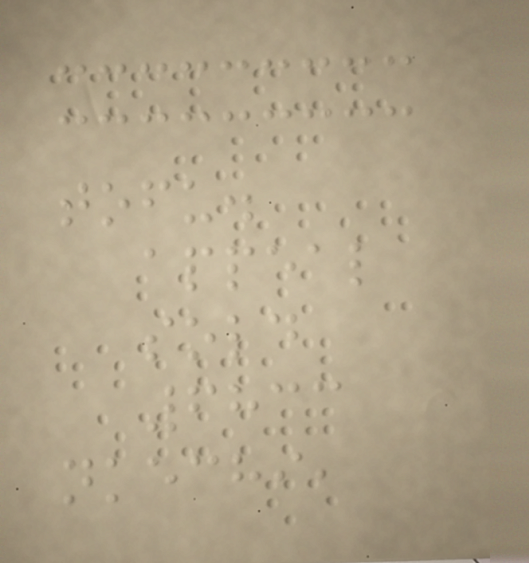tofu.
appeal
sold
6833
nkechi,
